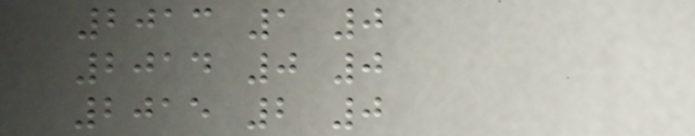2013 1 0
2014 0 0
2015 2 0
